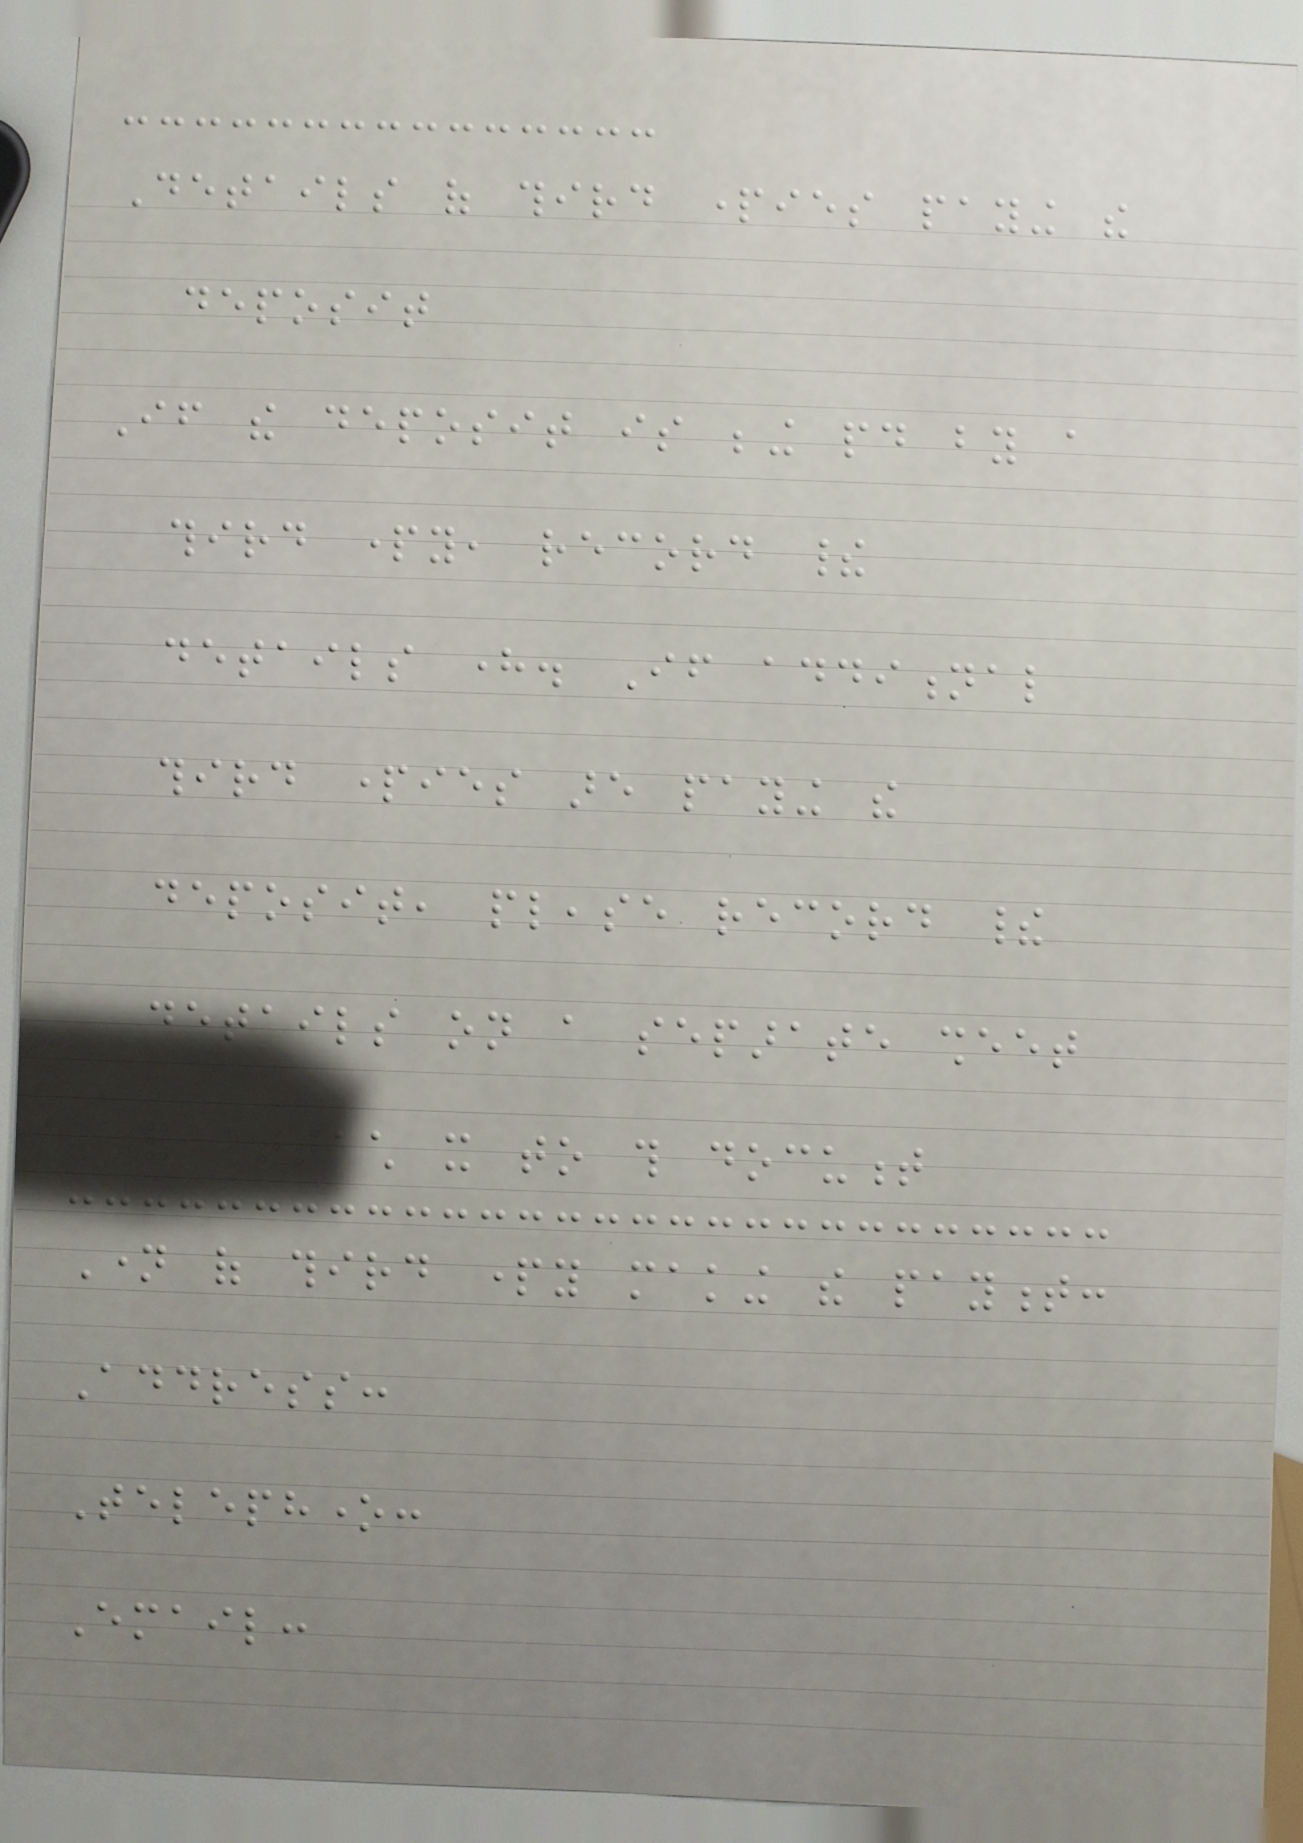Details of third parties paying the
deposit
If the deposit is being paid by a
third party, record their
details here. If additional
third parties are paying the
deposit, please record their
details on a separate sheet
and attach it to this document
Name of third party making the payment:
Address:
Telephone:
Email:
